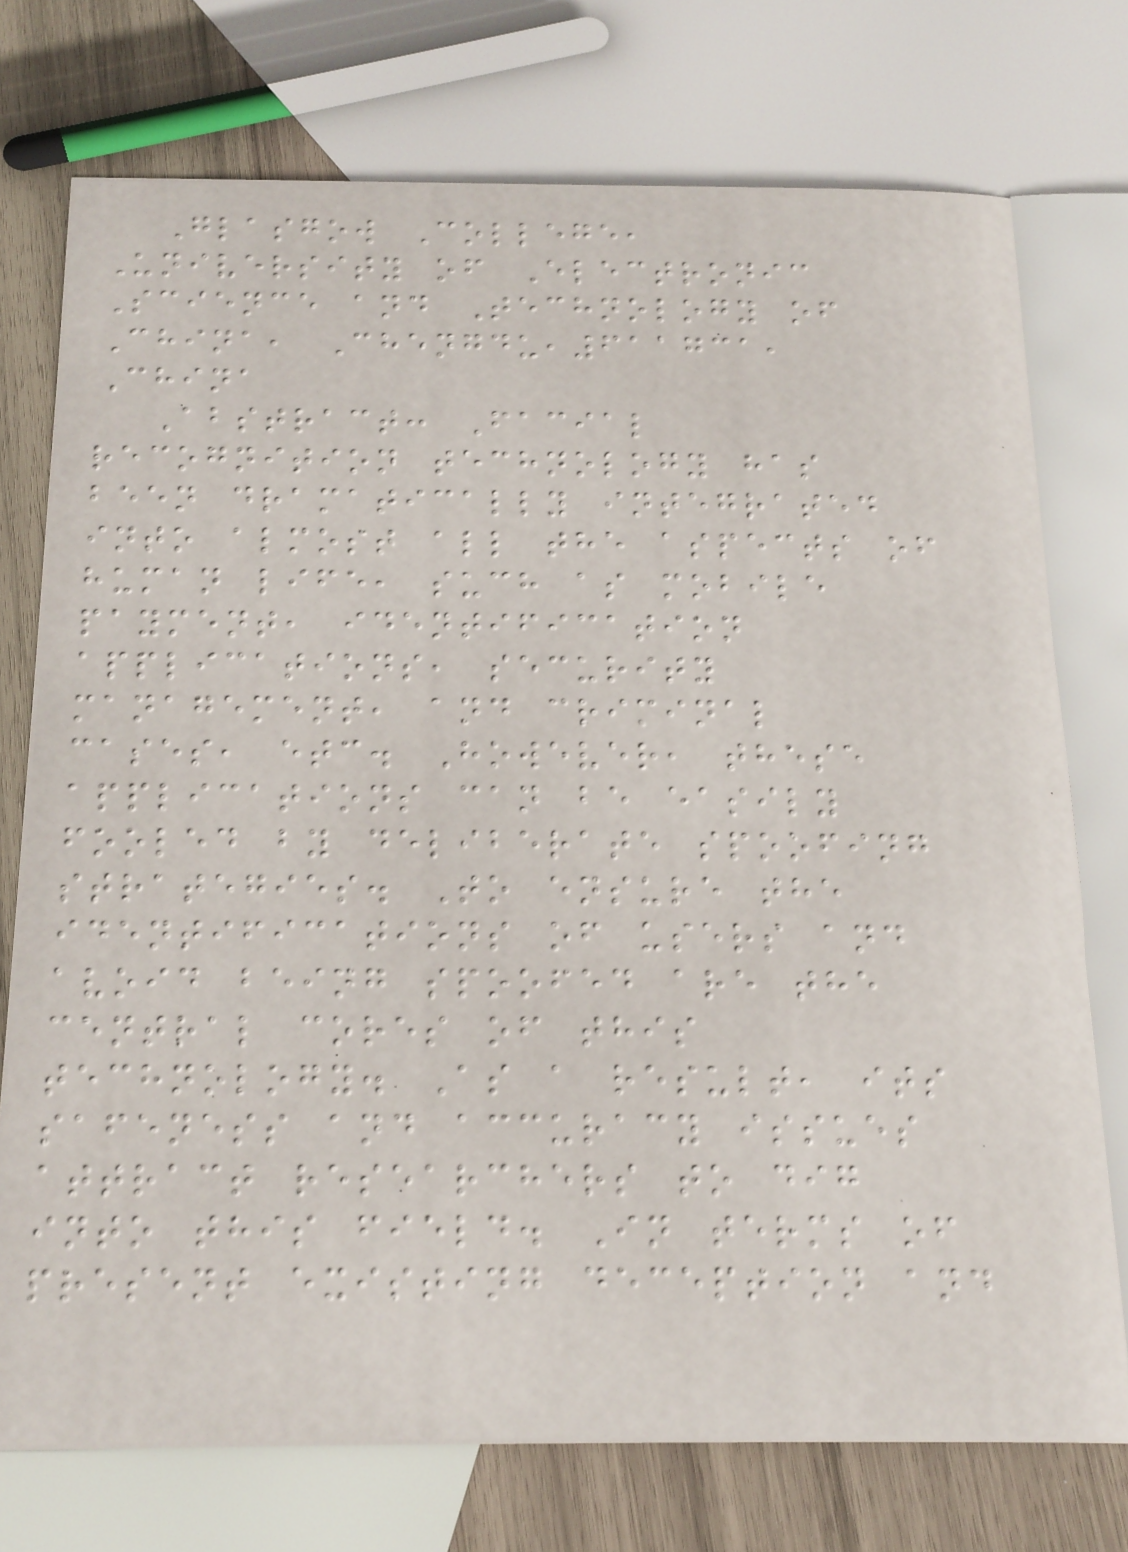Glasgow College,
University of Electronic
Science and Technology of
China, Chengdu,611731,
China
Abstract: Facial
recognition technology has
been dramatically integrated
into almost all the aspects of
human life, such as mobile
payment, identification
applications, security
management, and criminal
cases, etc. However, these
applications can be easily
fooled by deliberate spoofing
strategies. To ensure the
identifications of users and
avoid being spoofed are the
central cores of this
technology. As a result, its
safeness and accuracy issues
attract researchers to dig
into this field. In terms of
present existing deception and
